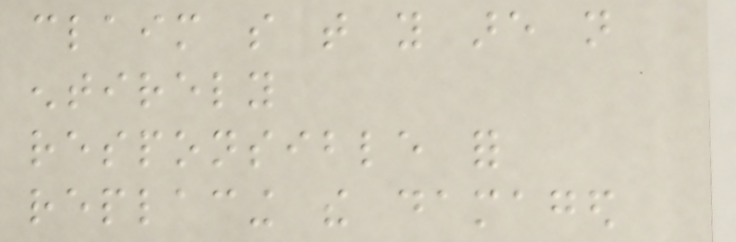claim so that you are not
entirely
responsible for
replacing the damaged
